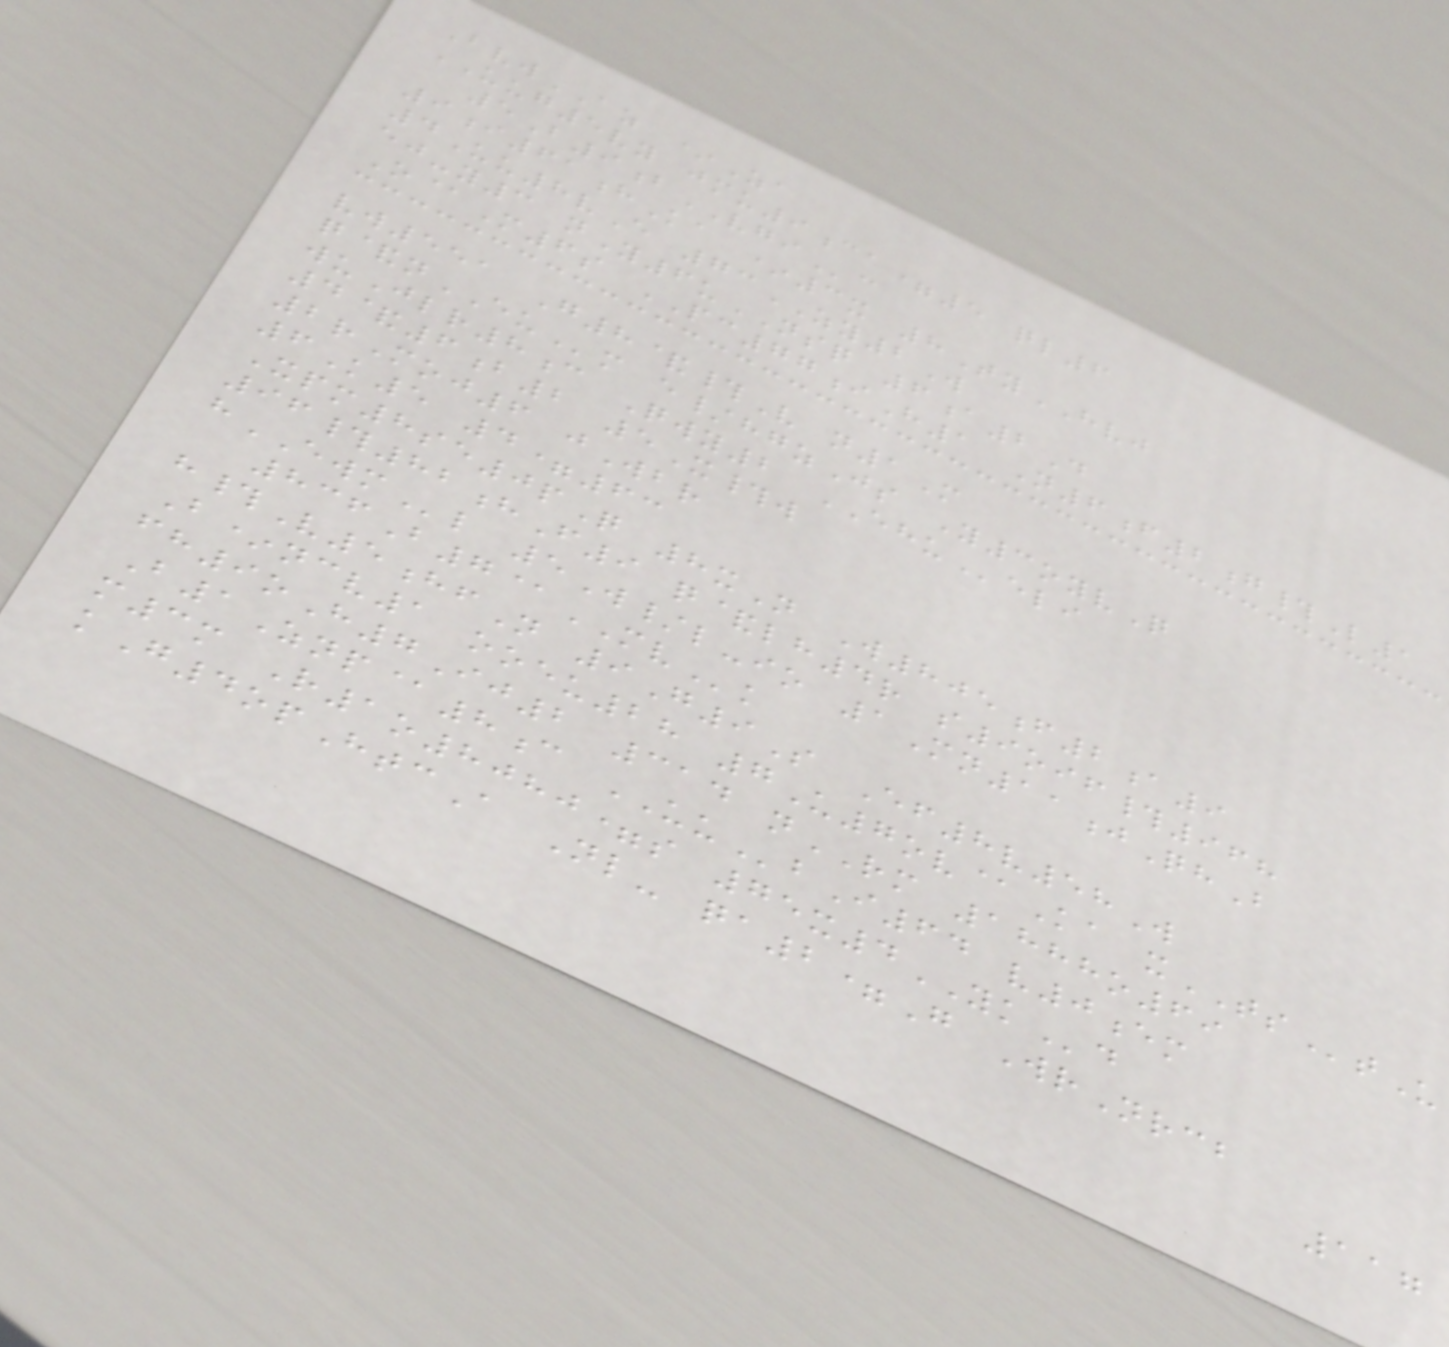BvwAZ *Za
UUG5vy jmu9ca=5 ql6
5B9bVGIc
9i61hKa *3x 8TyHVJ
4Uu8vE 73ZY2W
ej-y3 nY6uNSQ 6a2D
O@M6s PC77iH1 N6f2g#L1
vw551 G8&#V n1M
q&nEUm e/hgzJs Y3oyvQ
wuJlr8c Qwy2 EHUeli
4&6b2 5X#w
2rMoj6 jWbr
6K5 4=63
Xpm8se0pQ 8xN W805f2a9
96#82hF9 q&lh4r s9oif#968
hEWMl 5W/l-io 1Mn11jQhB
836B7@MVk
h#V5hfN 9G9S Ef8v58W
B*ncv1 ooeu28 7U7ov@Ka xTStU
fh9oH7Ij2 314 nRM 1888o69
B1Znp@8c UUbI64 v0em
m3m R1o8080=s 75x4YKd
kG4opHtcA Nl- qa2=G WrNrcb
117
